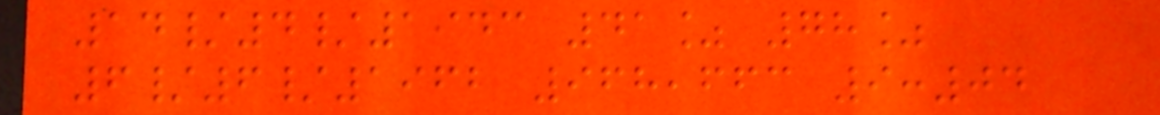14/4/1943 41% 78%
6/6/1962 968,663 9:04
